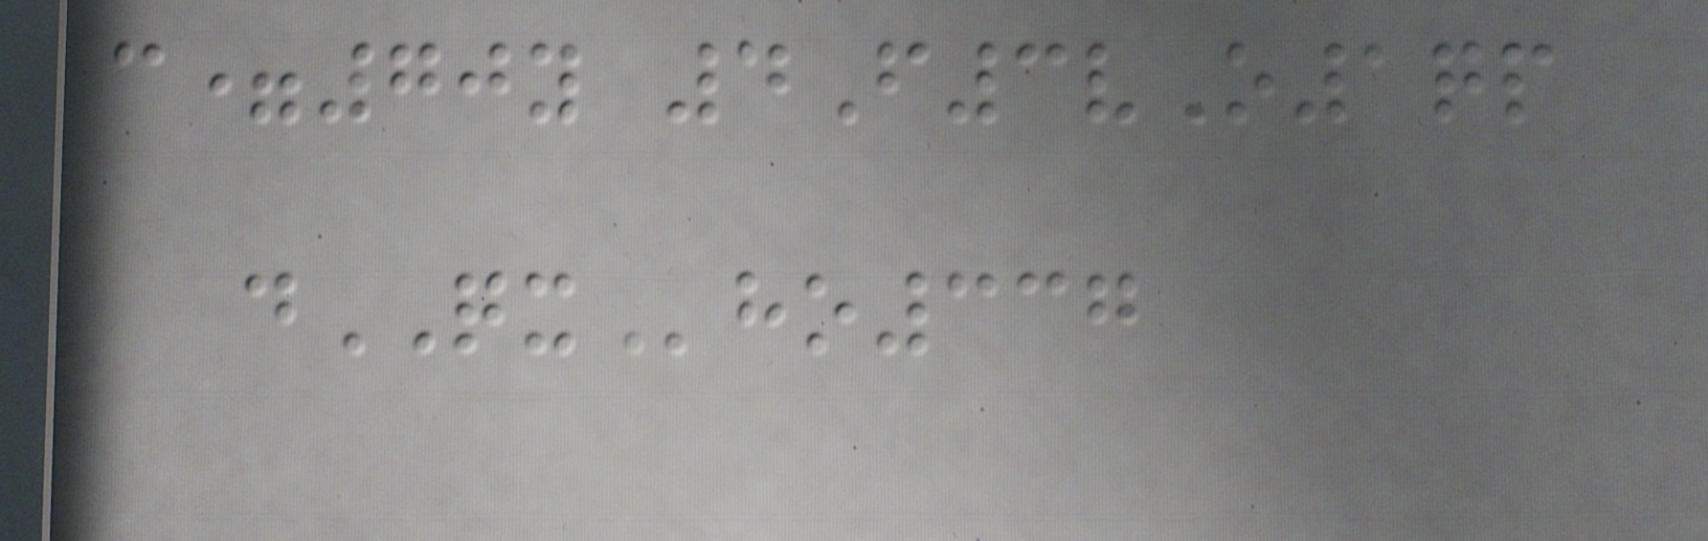c=70y 4F3vO1qp
dQXho337
